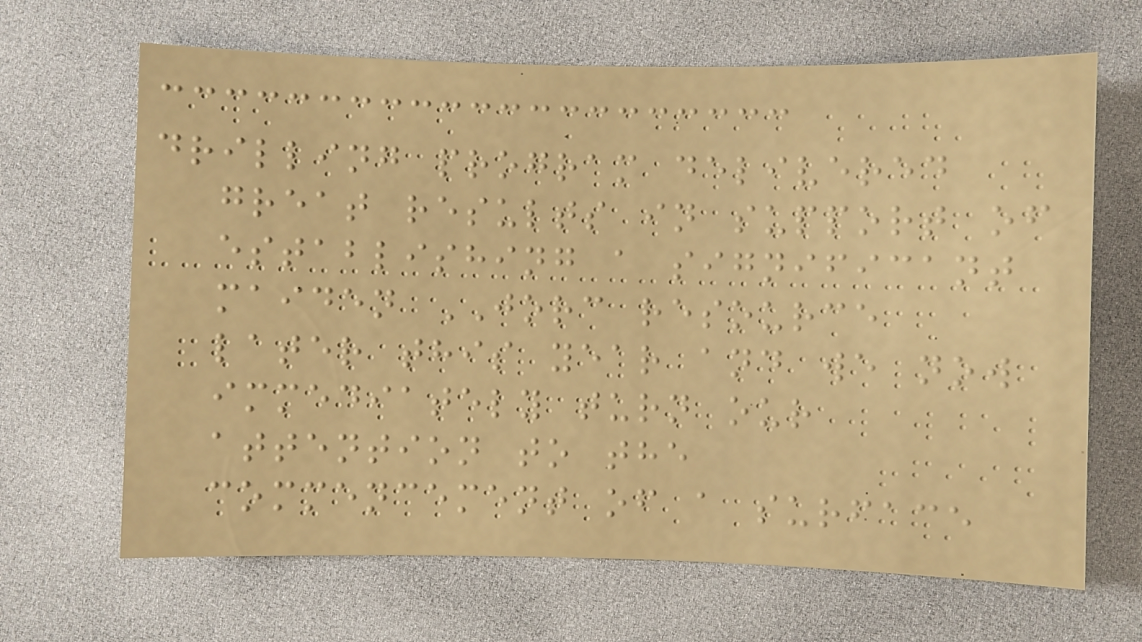drilling program delivered
great results in support of
establishing a significant
maiden JORC resource
later this year and we now
immediately turn our
attention to the
commencement of a surface
